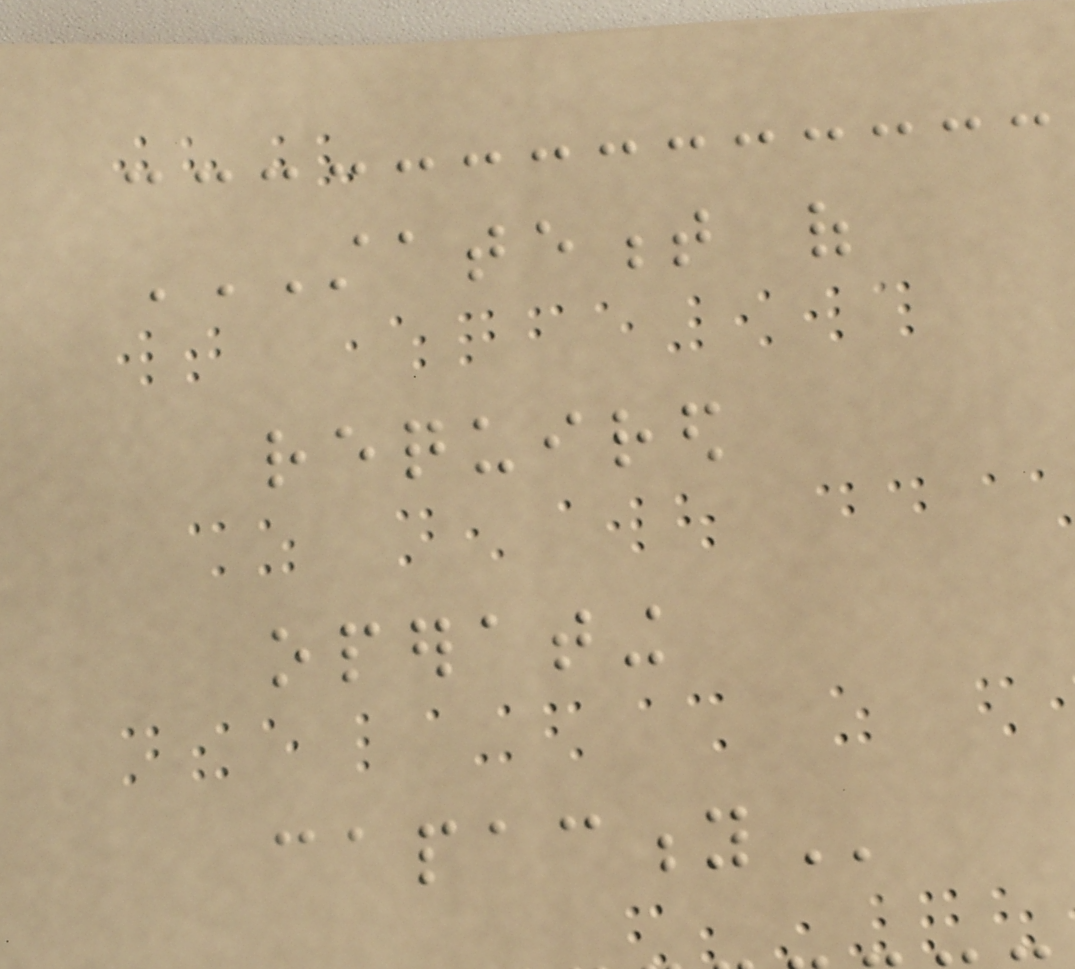STATEMENT OF
REQUIRED
OPERATING
CAPACITY
